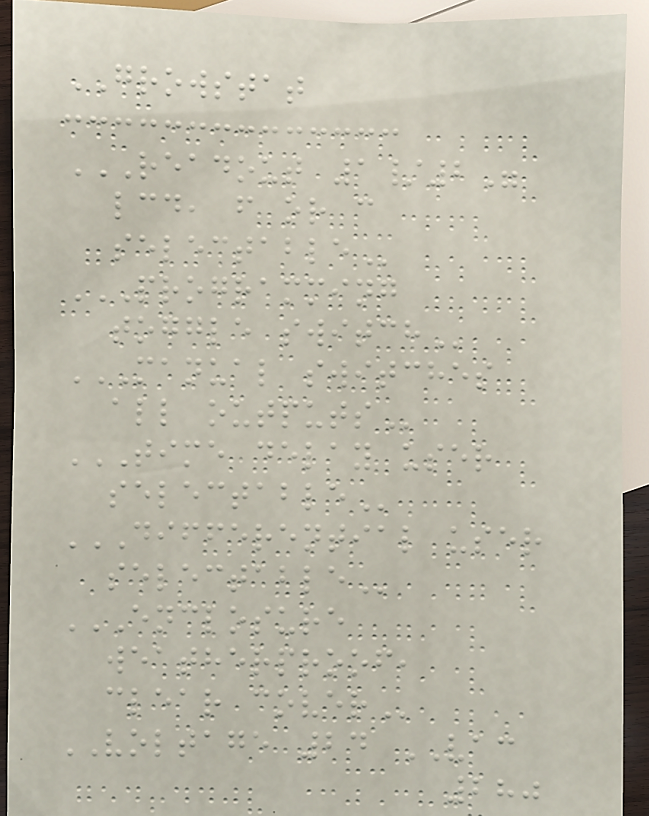GROWSTAT
READOUT 1/2"
LCD, F OR C
SELECTABLE
PROGRAMMING
TOGGLE SWITCH
MANUAL SWITCHES
ALL OUTPUTS
TIME DELAY USER
SELECTABLE
DIFFERENTIAL USER
SELECTABLE
ENCLOSURE
WEATHERPROOF,
CLEAR COVER
VOLTAGE 24 VAC
280
